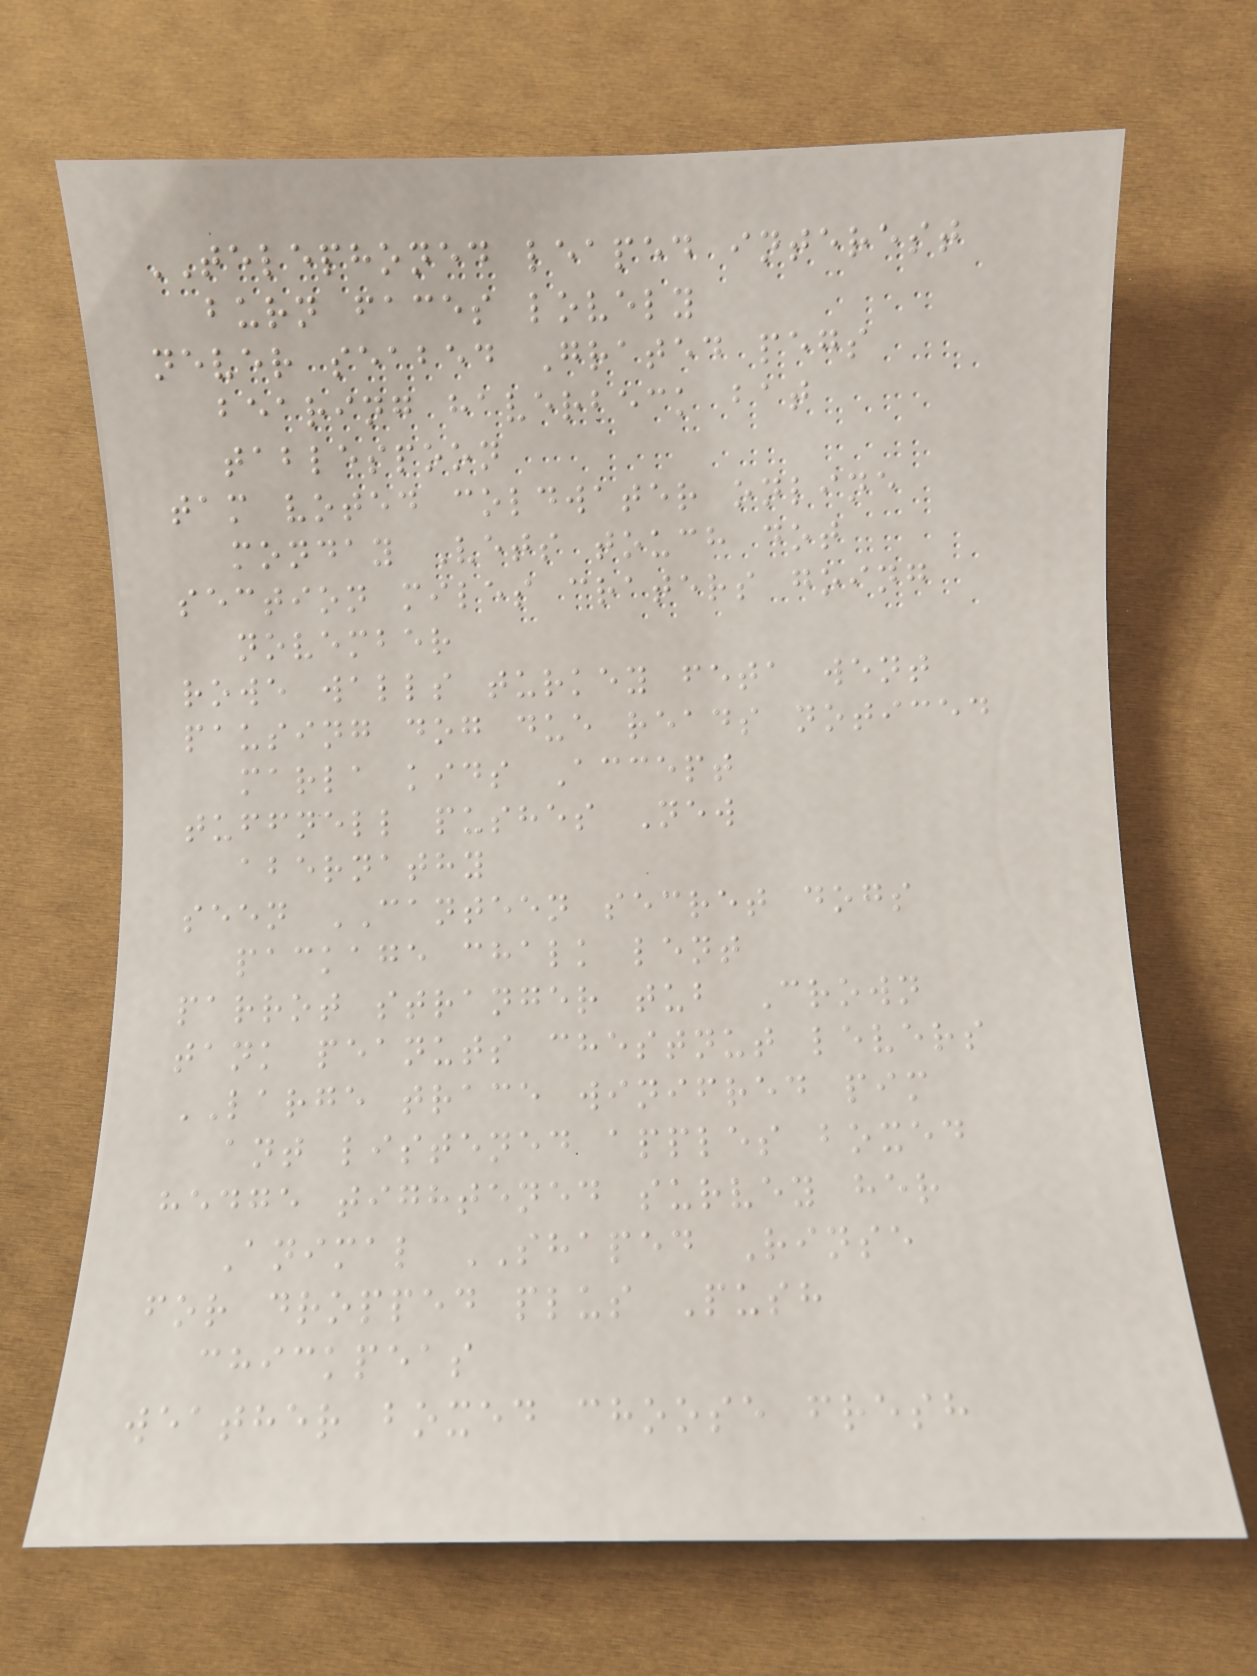TELEPHONED leaped interest
burn faces lovely
never seabed Grated pegs
bearing haverbeck bat
tablespoon
tam voted coldwater online
monday Vets touch dot
section miles craters going
november
rowe walls turkey feta went
pausing dog due reads noticed
marla kids Accept
tuffnell pushes New
abernathy
seen CANTEEN secret dogs
package chalk lent
parrot stranger tub Crown
tank peanuts chestnut levers
LARGE trace winifred pim
ant listened apples boxed
hedge tightened survey her
Animal SHAPED Rinse
for dropped plus Push
chickpeas
weather boxed choose fresh
